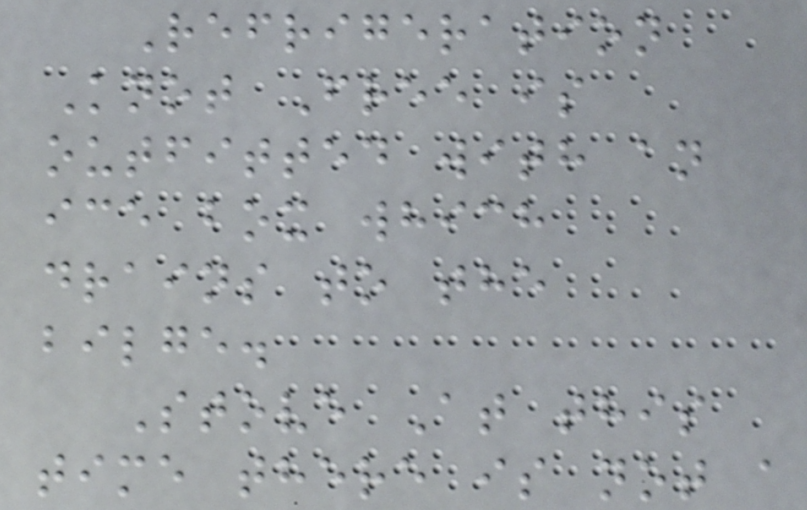Refrigeration
Knot Free is
outfitted with an
ice box which
drains to the
bilge.
Stove At this
time there is not a
